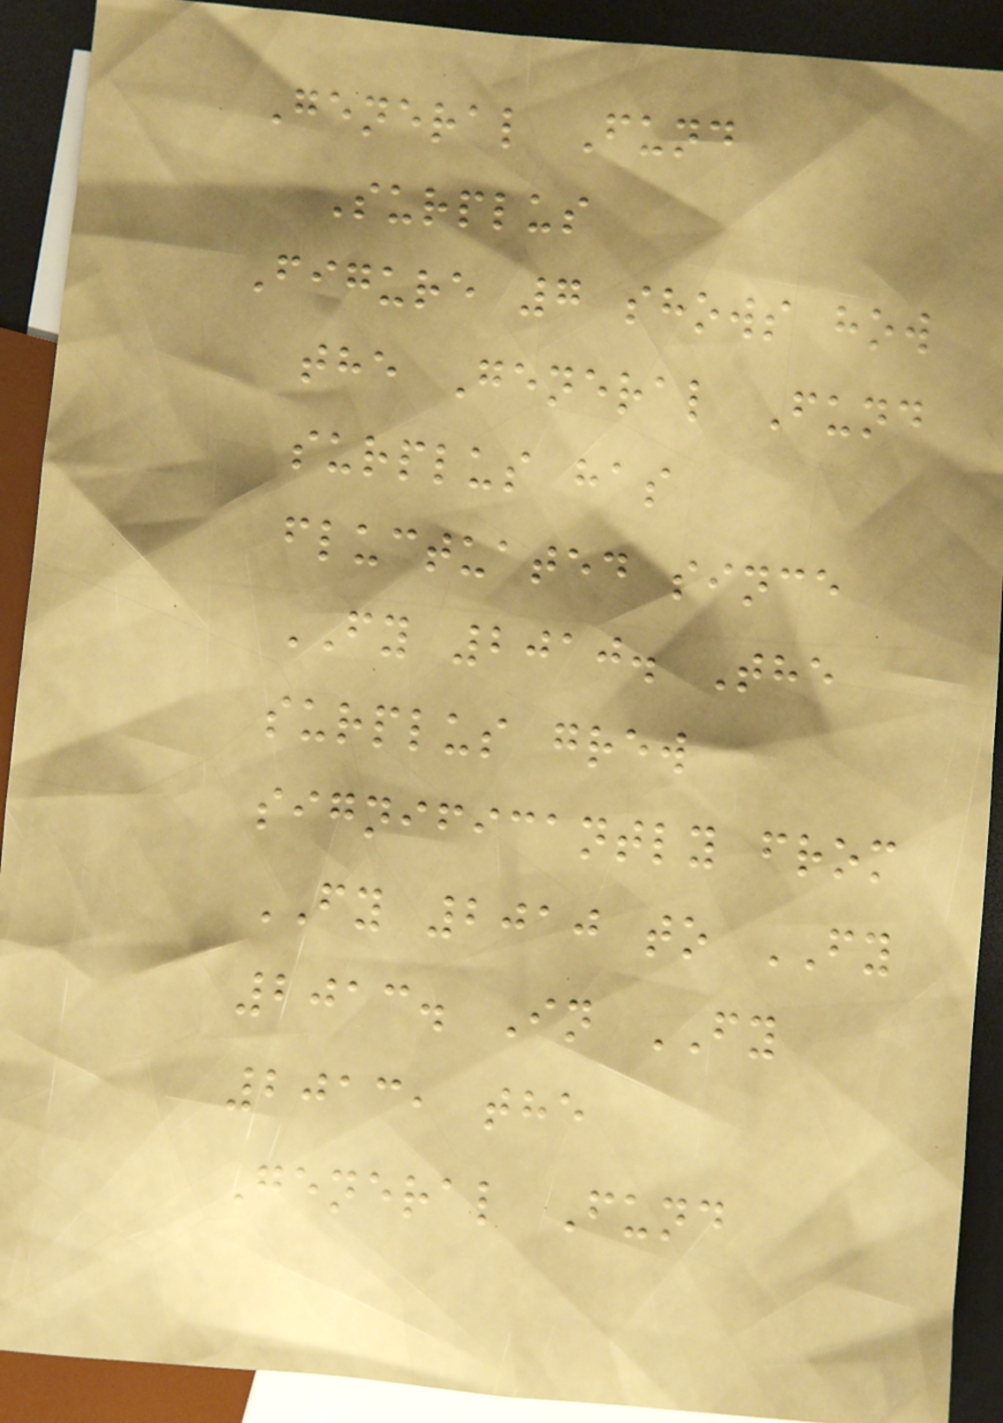General Fund
Surplus
Figure 7 shows how
the General Fund
surplus has
fluctuated since
FY 2010. The
surplus grew
significantly from
FY 2010 to FY
2013. In FY
2013, the
General Fund
